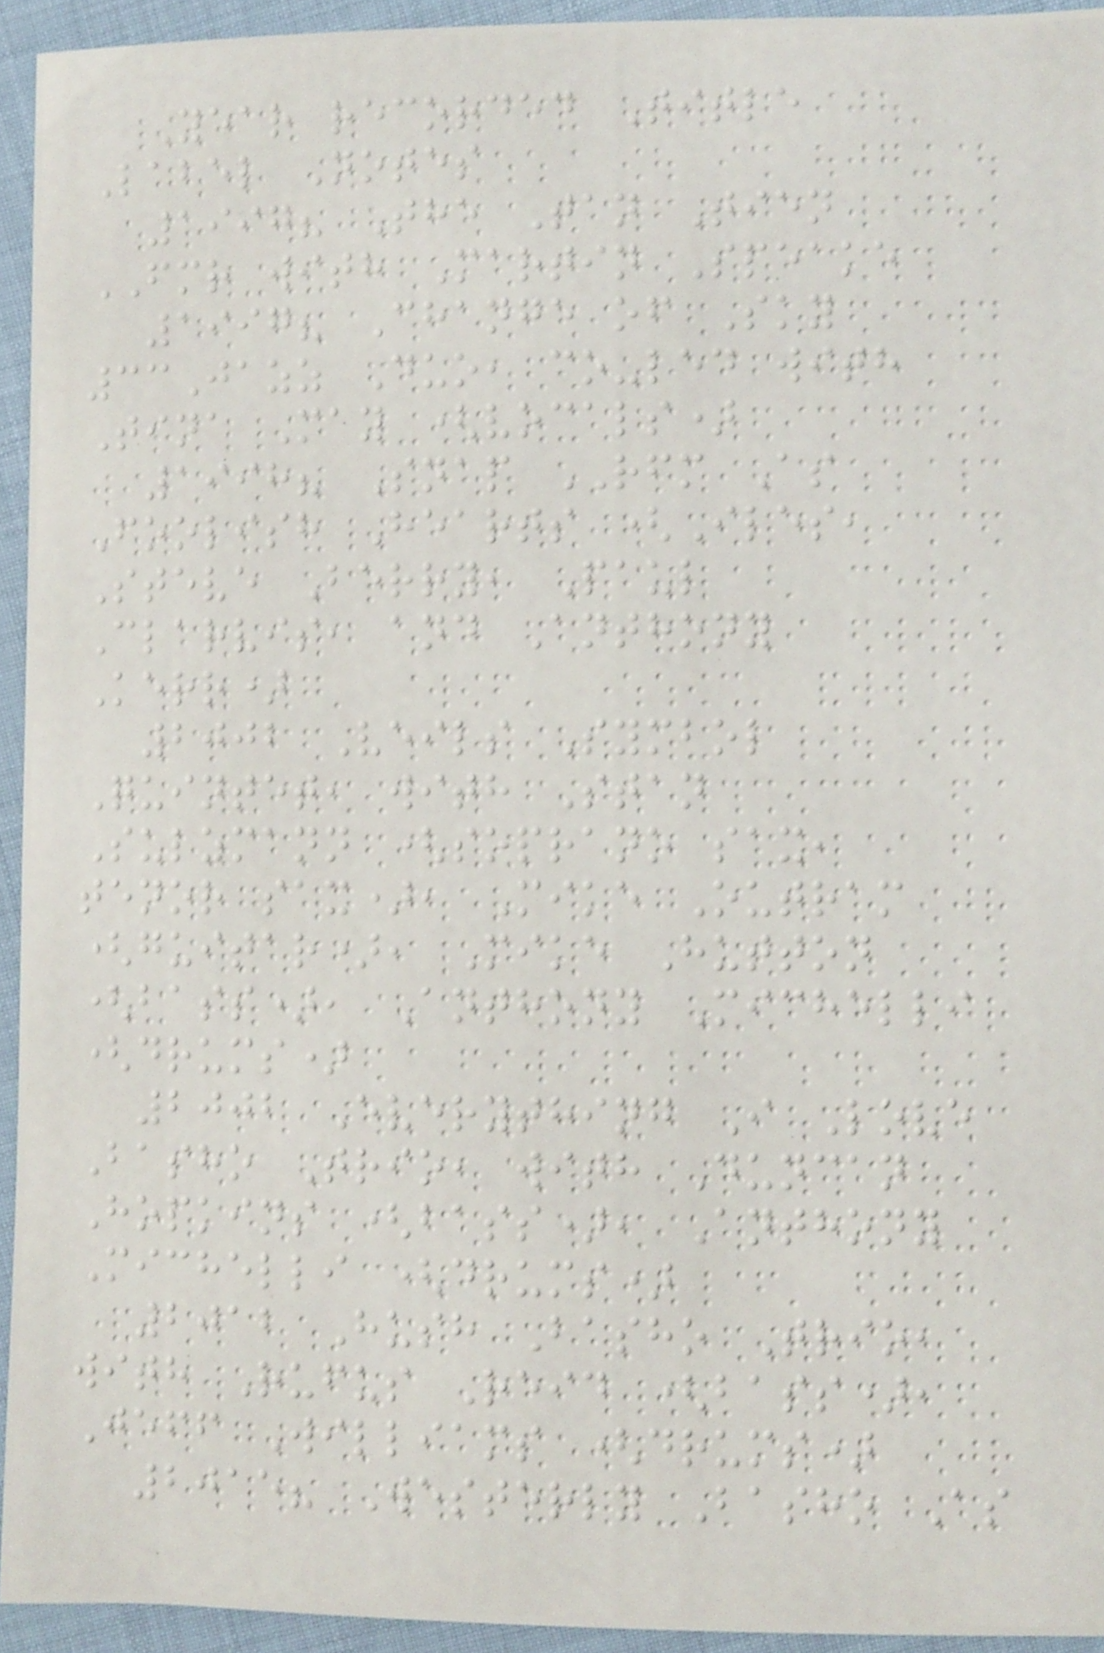Year recorded Title
Label Notes
1997? The Tan Tien
FMR with Martin Speake
1997? Change of Sky
33Jazz Duo, co-led with
Tina May (vocals)
1998? Snap RFM As
Foolish Hearts (Iles,
Steve Berry, Paul
Clarvis, and Anthony
Kerr)
2002 Veils Symbol
Quintet, with Stan
Sulzmann (soprano sax,
tenor sax), Mike Outram
(guitar), Mike Hutton
(bass), Anthony Michelli
(drums)
2002 Everything I Love
Basho Trio, with Duncan
Hopkins (bass), Anthony
Michelli (drums)
2012 Hush Basho Trio,
with Rufus Reid (bass),
Jeff Williams (drums)
2015? Westerly Basho As
